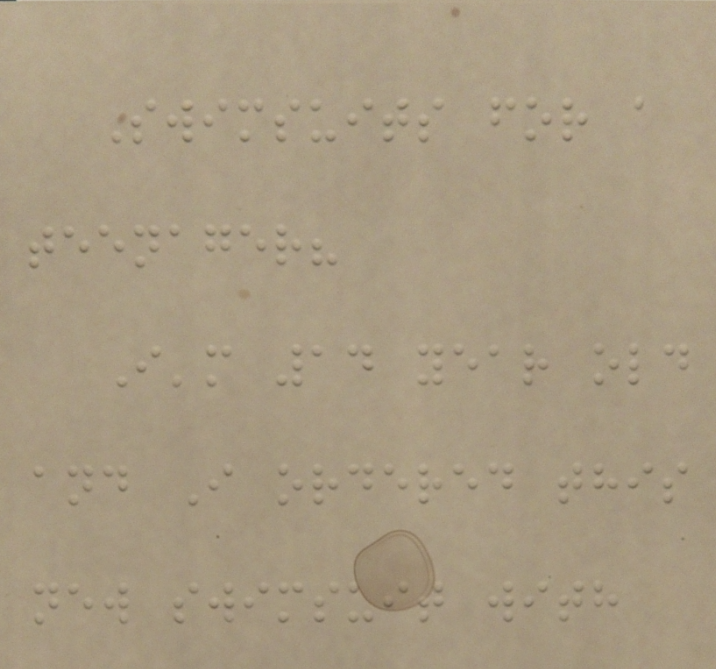Swimsuits for a
teenager?
I'm 14 year old
and I ordered this
new swimsuit with
